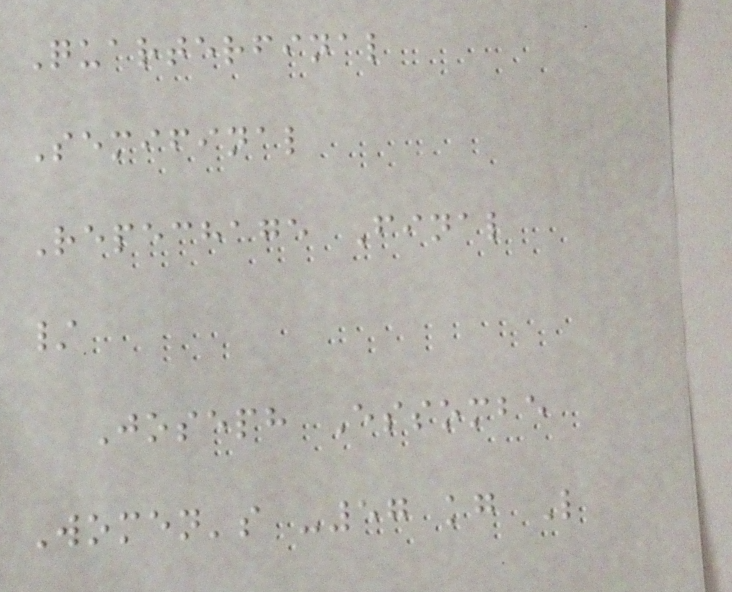Quarterfinal
Semifinal
Repechage Final
/
Joseph Essombe
Women's -57 kg L
